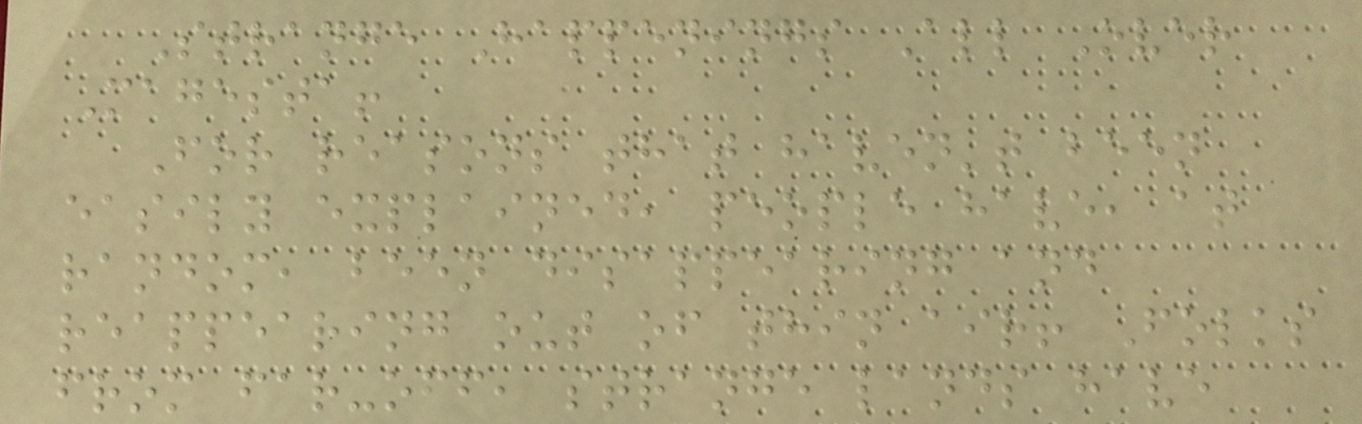Strange Happenings All Over
Magesta!
For reasons that haven't been
easily explained, people have, at
random, been disappearing and
reappearing out of thin air! Folks
from far-off, strange lands have
